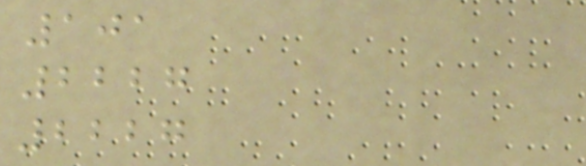101
2227
2227
